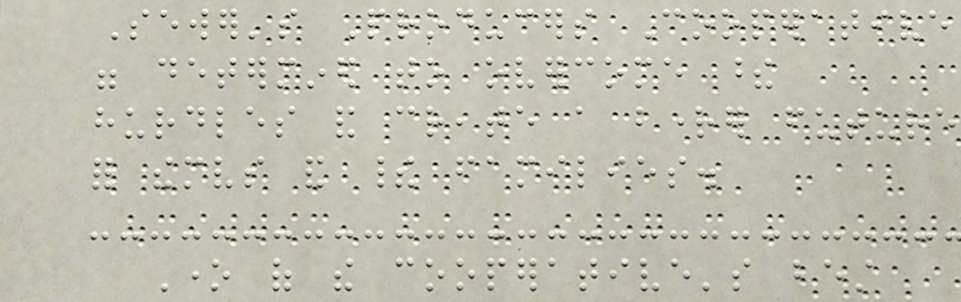Sewer's Producers Cooperative
were determined to overcome these
hurdles and create a brighter future
for themselves and their families.
One of the cooperative's best
